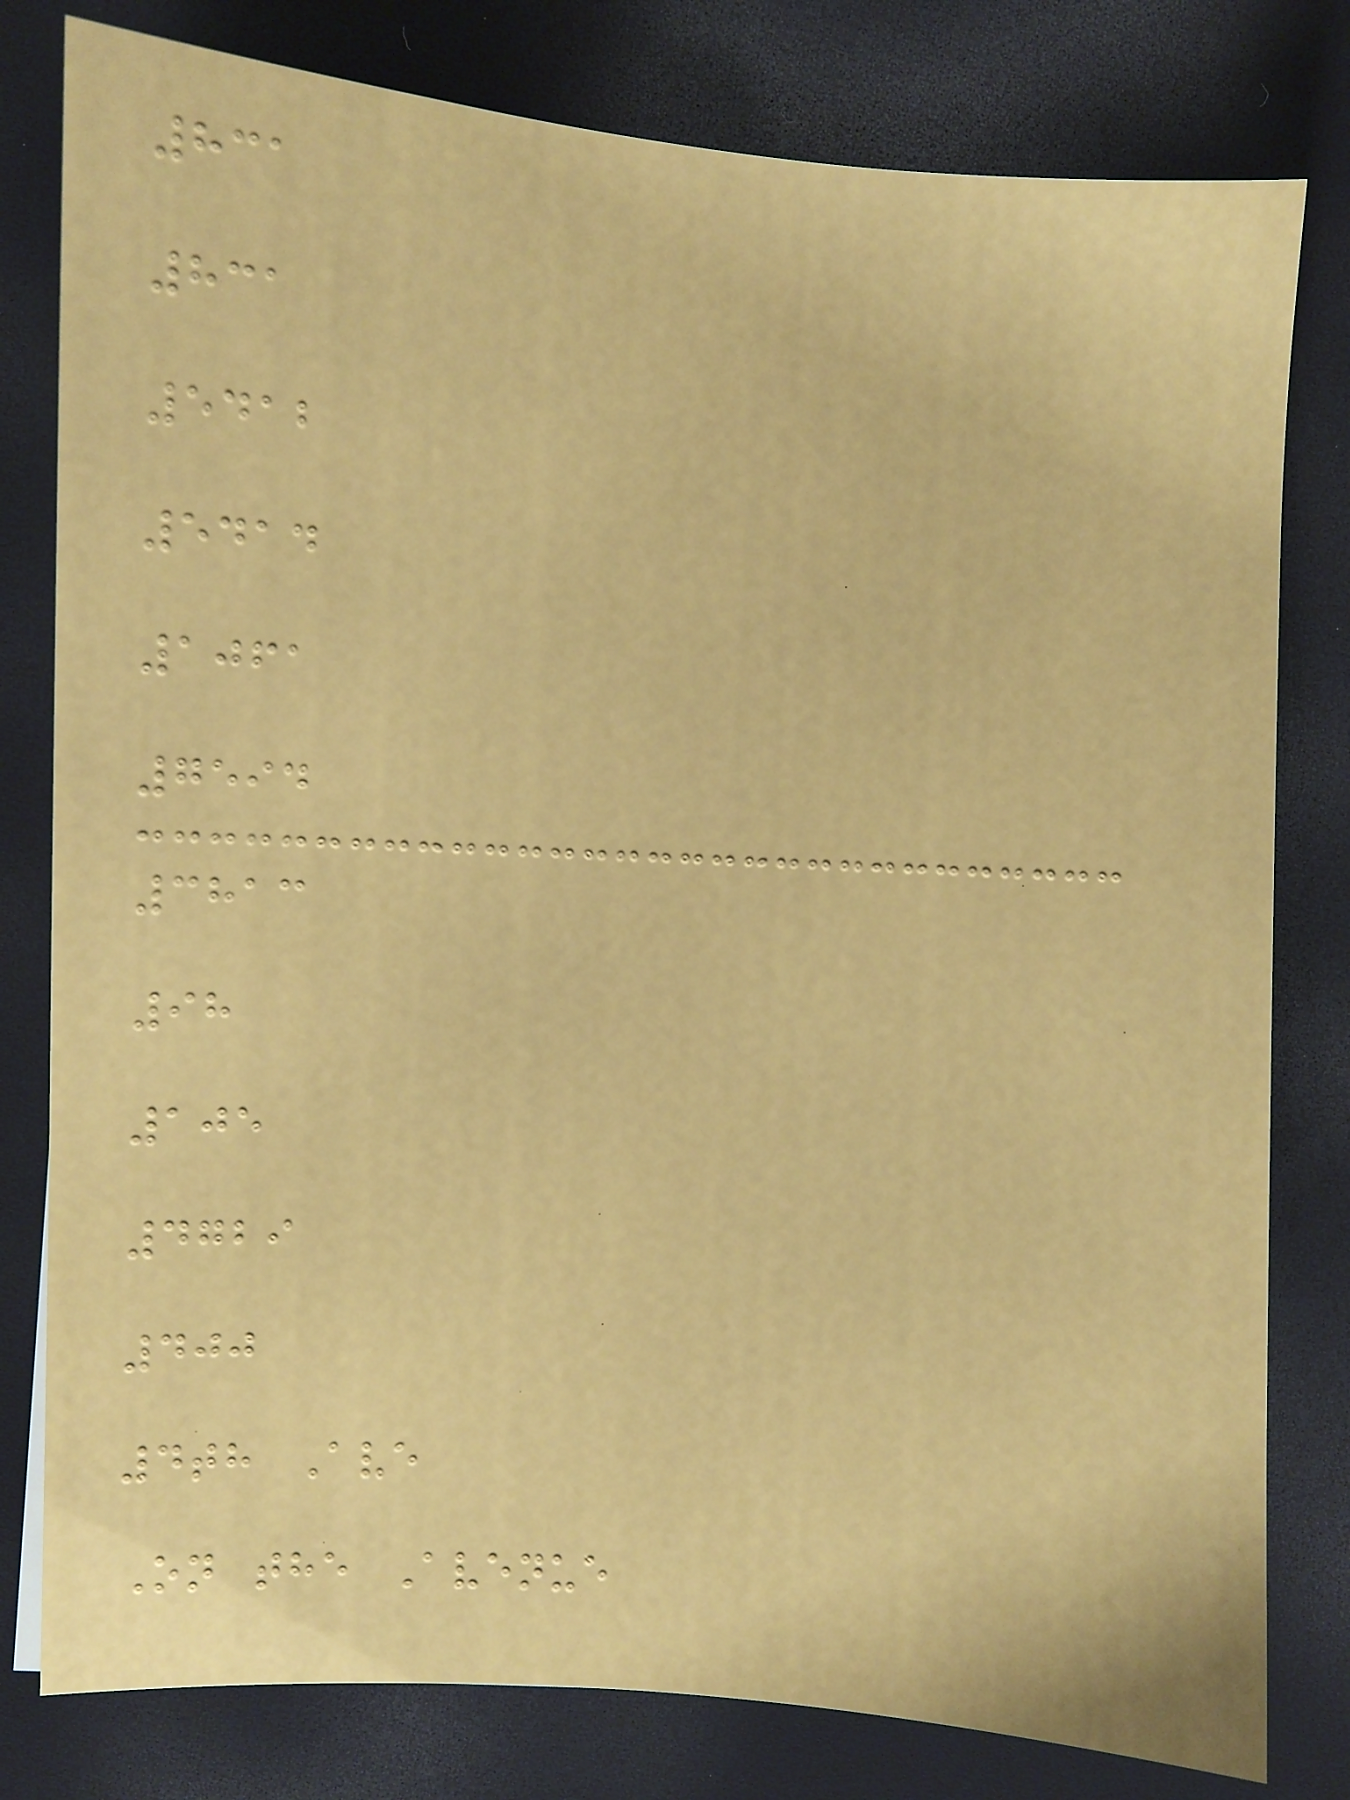831
831
5412
5414
1061
7594
3813
98
105
4729
400
4th Ave
On the Avenue
